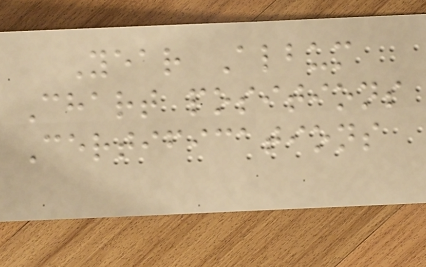Year Album
Chart positions
Certifications
